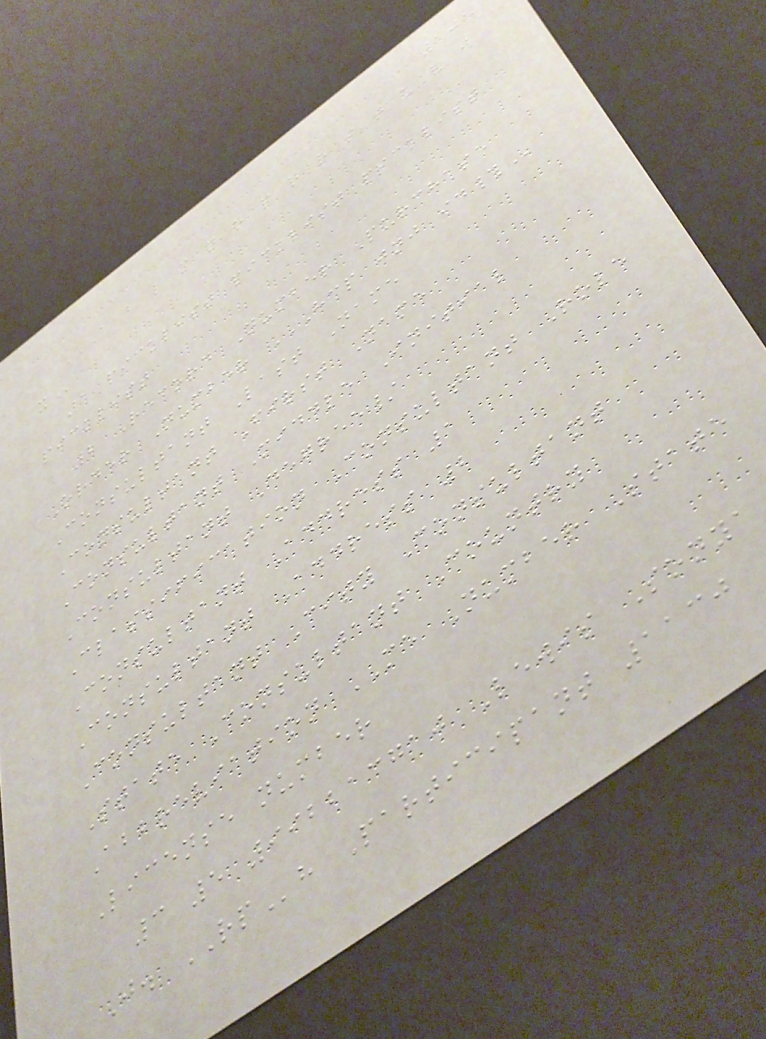105
A B L M N O P Q R S T U V W
X
1 picklist picklist picklist
picklist
2 Record Number Purchase
Order Number HCP JNJ ID#
Consultant Last Name
Consultant First Name
Consultant Middle Initial
Consultant Degree/
Classification Consultant Role
Consultant Address 1
Consultant Address 2
Consultant City Consultant
State Consultant Country
Abbreviation ME Number State
License number
3 5 992213710 Lewis Sonya
J. RPh Participant 1130
